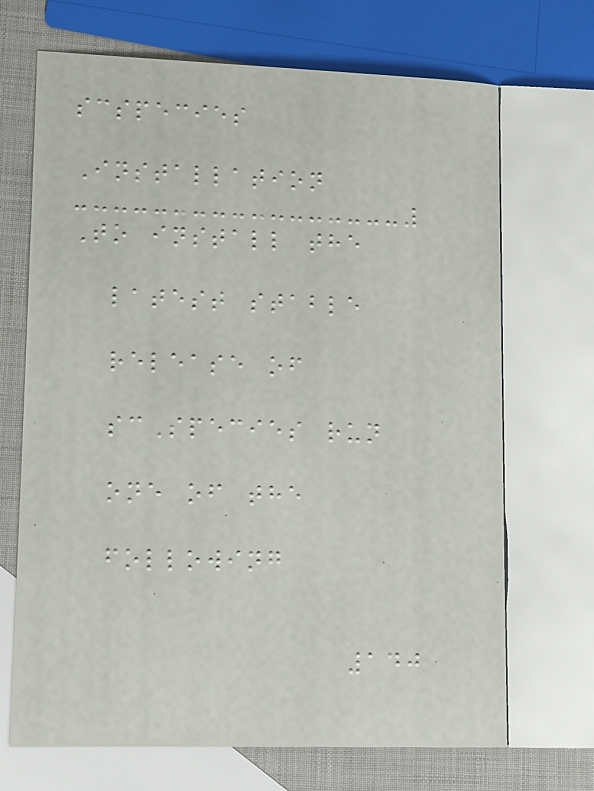scspecies
Installation
To install the
latest stable
release of
scSpecies run
one of the
following
140
